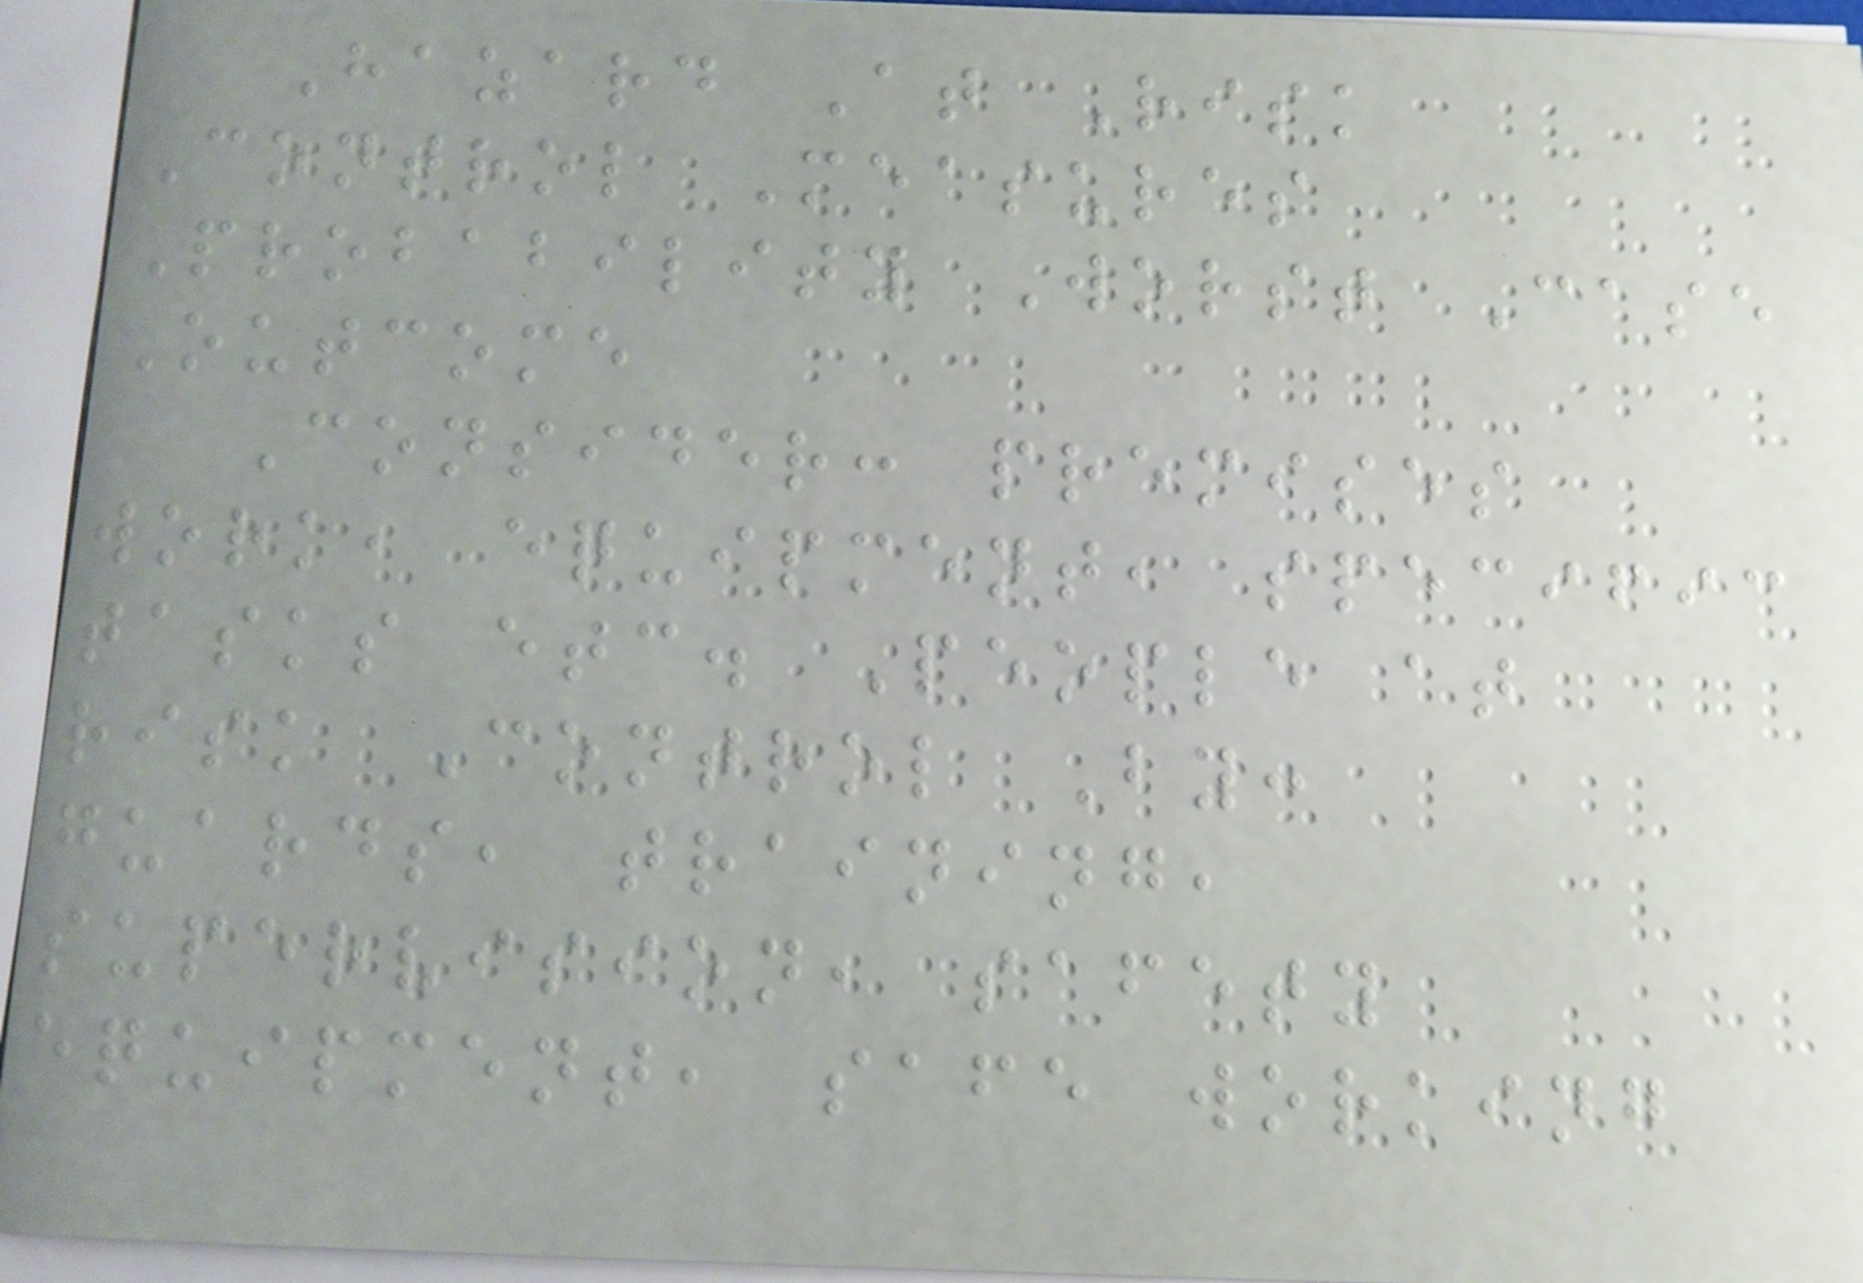Hazard At Risk
Control Measures
Probability Worst Case
Outcome
Consider: premises
work, equipment, specific
tasks etc. People at
risk Control By:
guards, training,
supervision, safety
equipment, safe working
